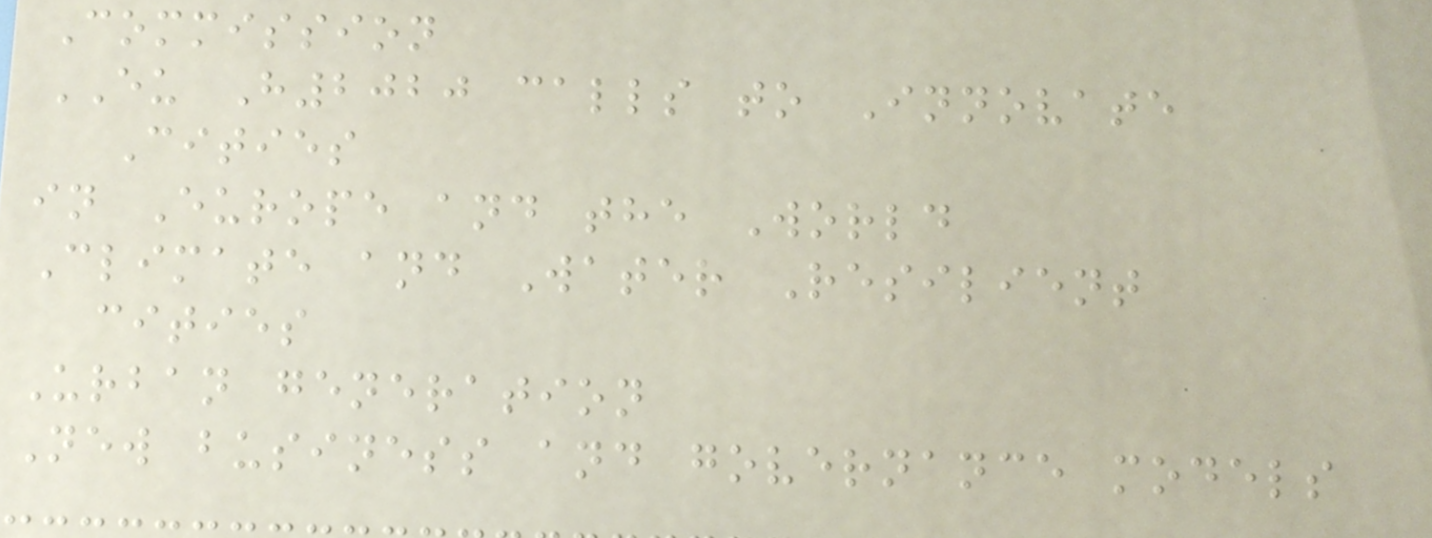Commission
EU H2020 calls to Innovate
Cities
in Europe and the World
Climate and Water Resilient
cities
Urban generation
New business and governance models
